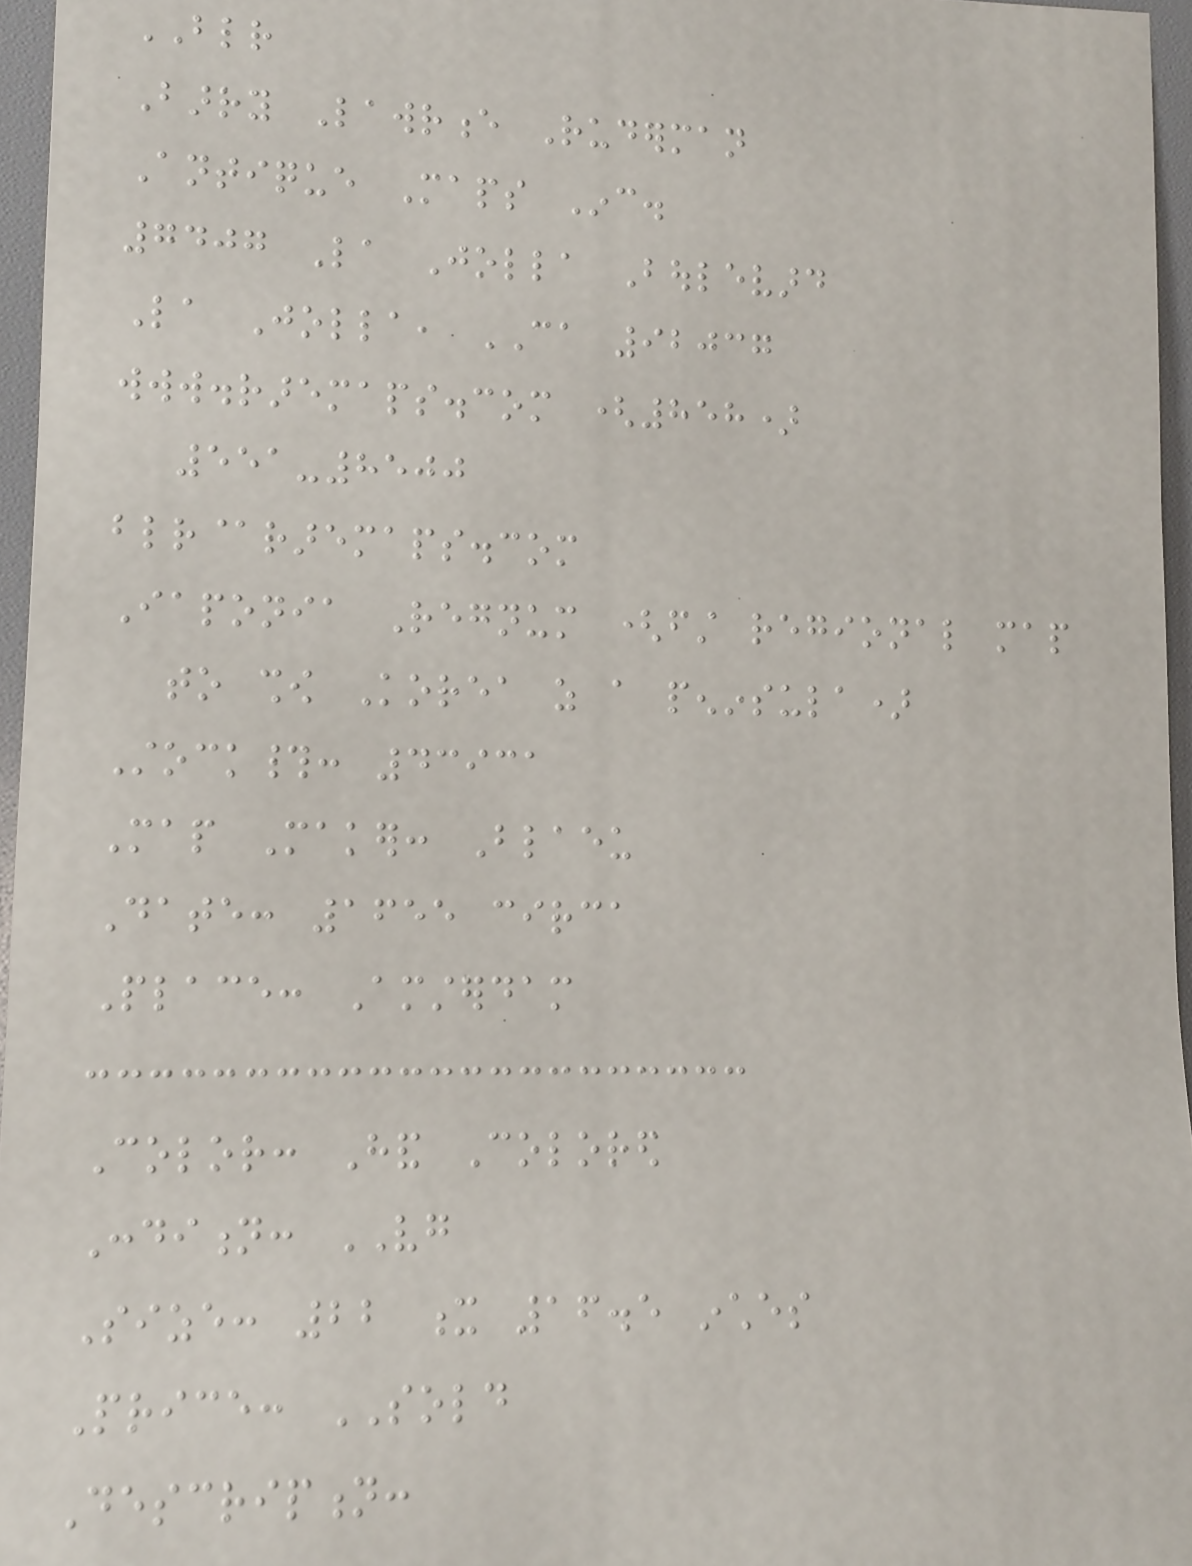BLR
Barry Lawrence Ruderman
Antique Maps Inc.
7407 La Jolla Boulevard
La Jolla, CA 92037
www.raremaps.com (858)
551-8500
blr@raremaps.com
Iaponia Regnum (first regional map
to show Korea as a peninsula)
Stock#: 43931
Map Maker: Blaeu
Date: 1655 circa
Place: Amsterdam
Color: Hand Colored
Condition: VG
Size: 22 x 16.5 inches
Price: SOLD
Description:
